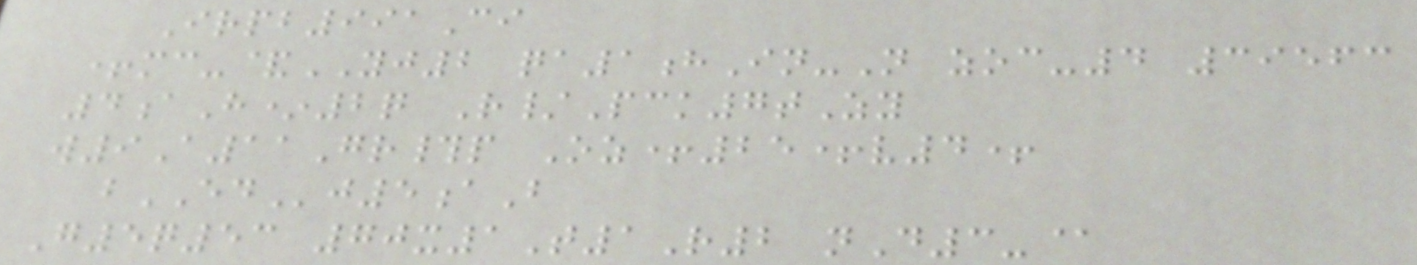Irpb991Ci
+mc-&YJ2 qa1hIn-N zoc-4 39563
4aH*2q R/Pck7tZy
w9A11Gr#p Oz+25+v4+
bEDj5aB
G5q53 70x1T1R2 nD3-@
